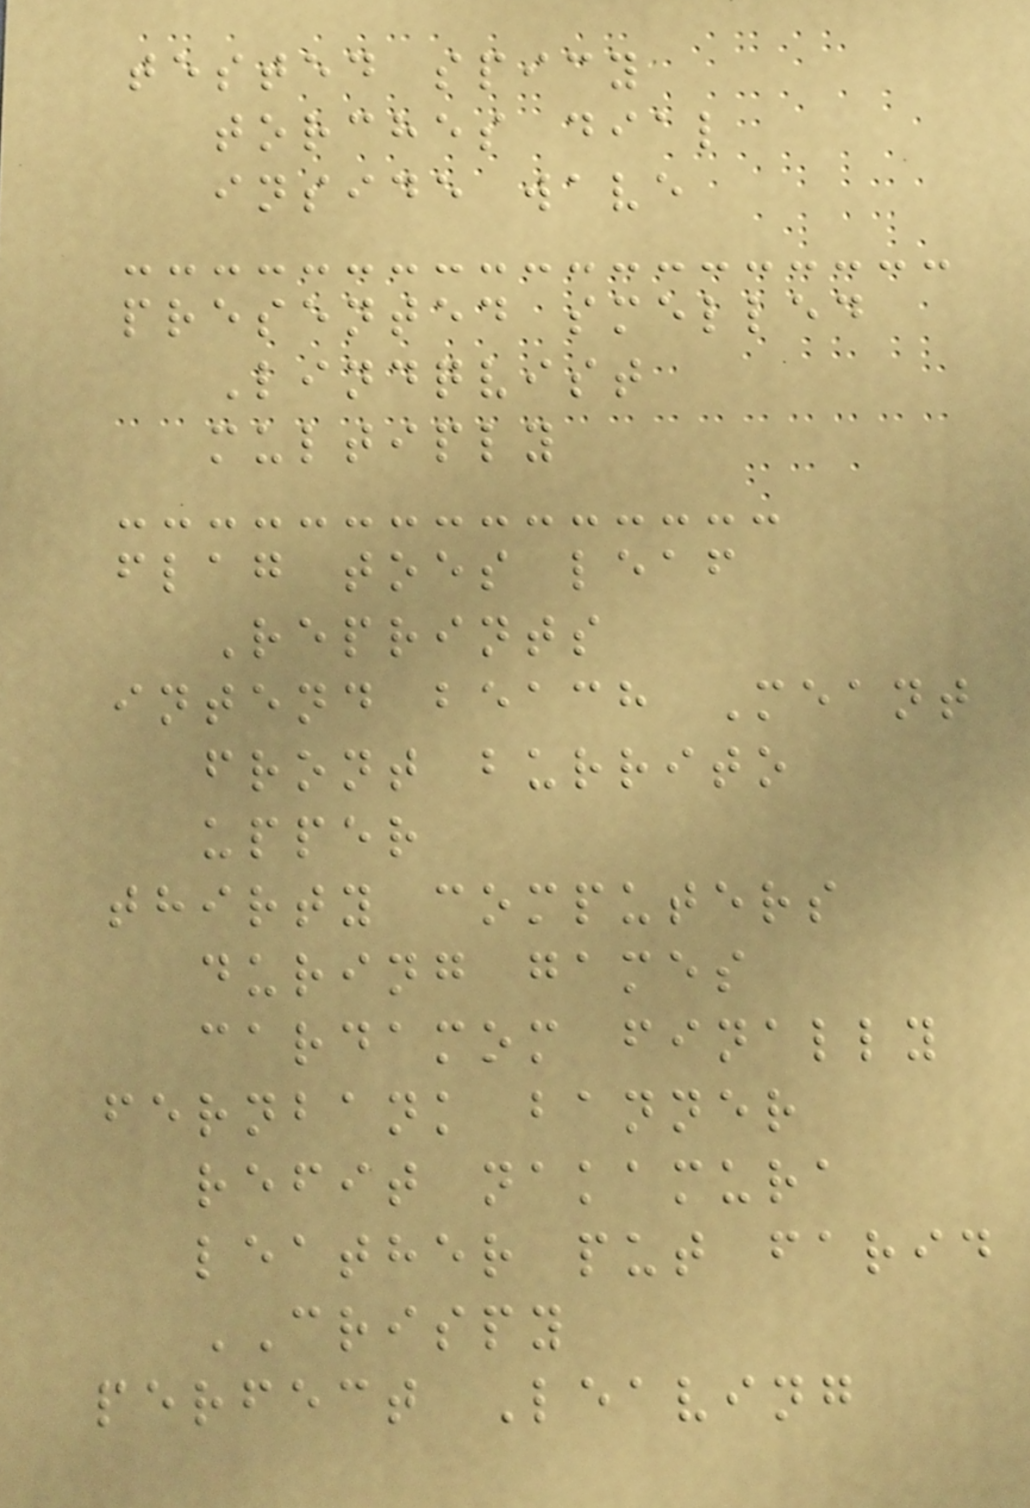tested spicy
torches dial
inside wave
presented smelled
Lindqvist
multiply
flag toes leaf
Reprints
intend beach Meant
front burrito
upper
thirty computers
during games
cardamom finally
fernbank banner
refit nakamura
leather put farid
CRISPY
perfect Leaving
